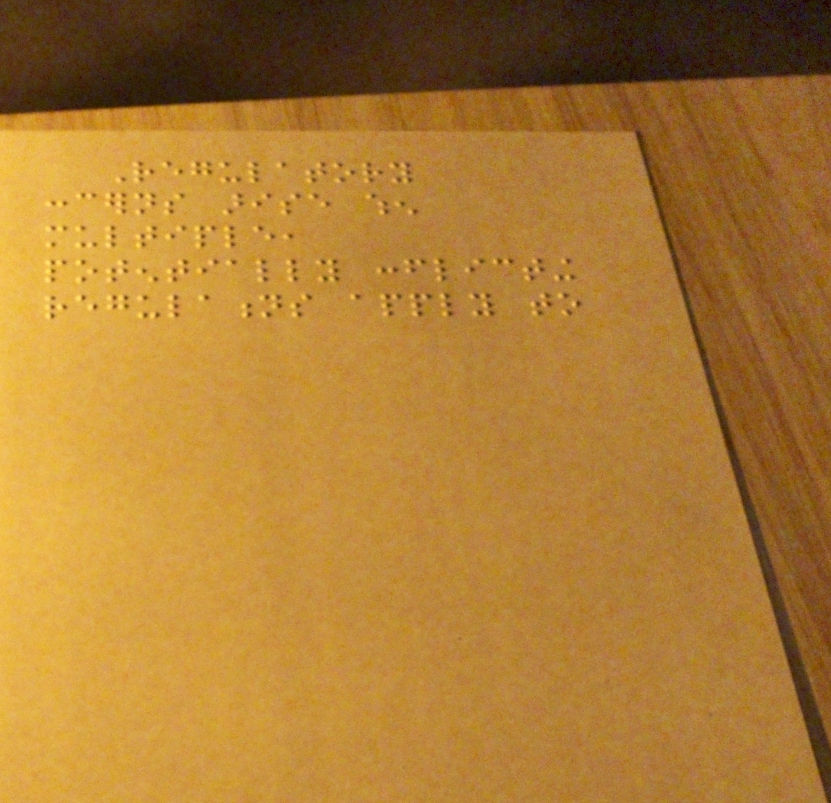Regulatory
concerns arise when
multiple,
potentially conflicting
regulations apply to
